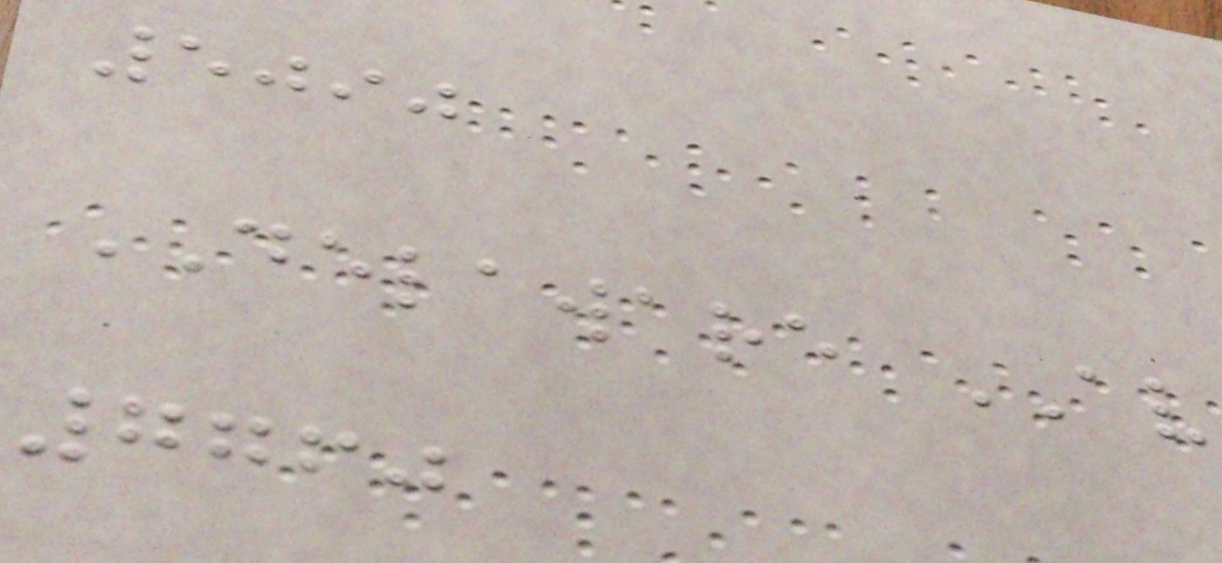5090
DELAWARE AV
7760
